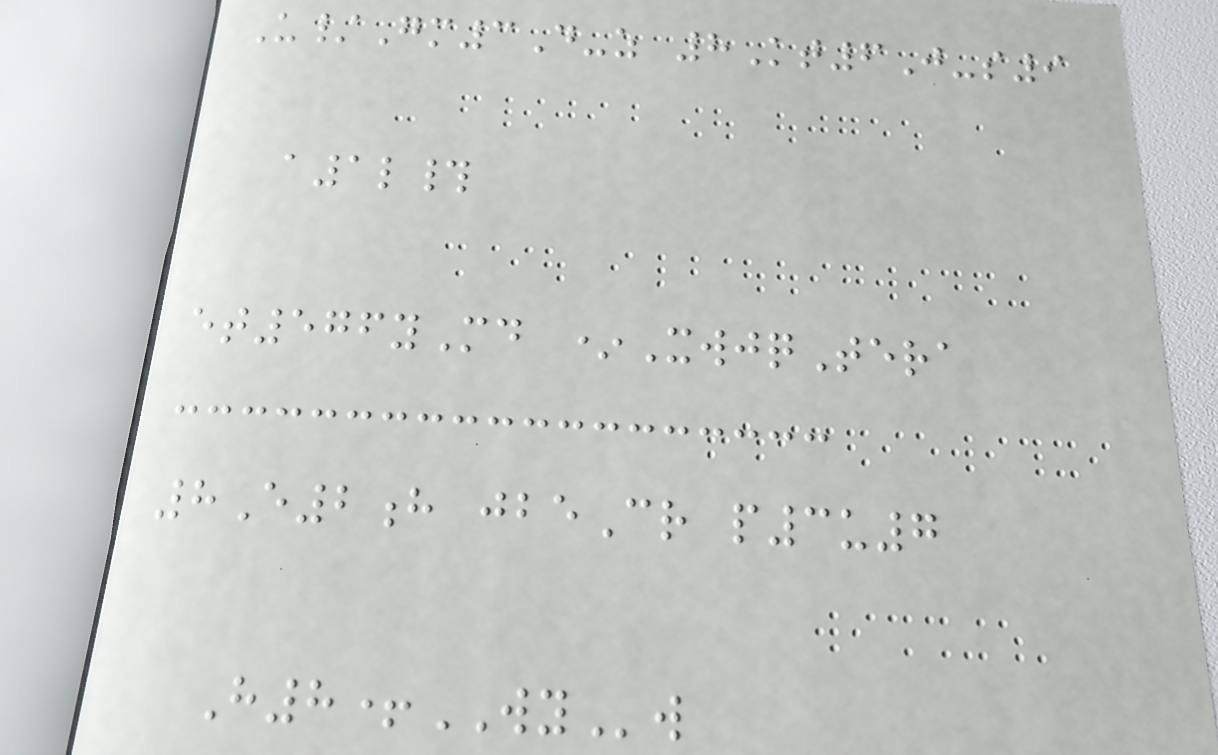U/Gm3D-z 8Kt6J-s9
a1l#
et576yMd *XwjqTera
8E2h jbeCr p3u7
H8+WYw
